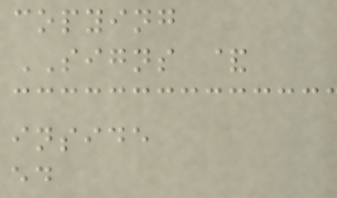copying
SIGNS &
inside
ed
